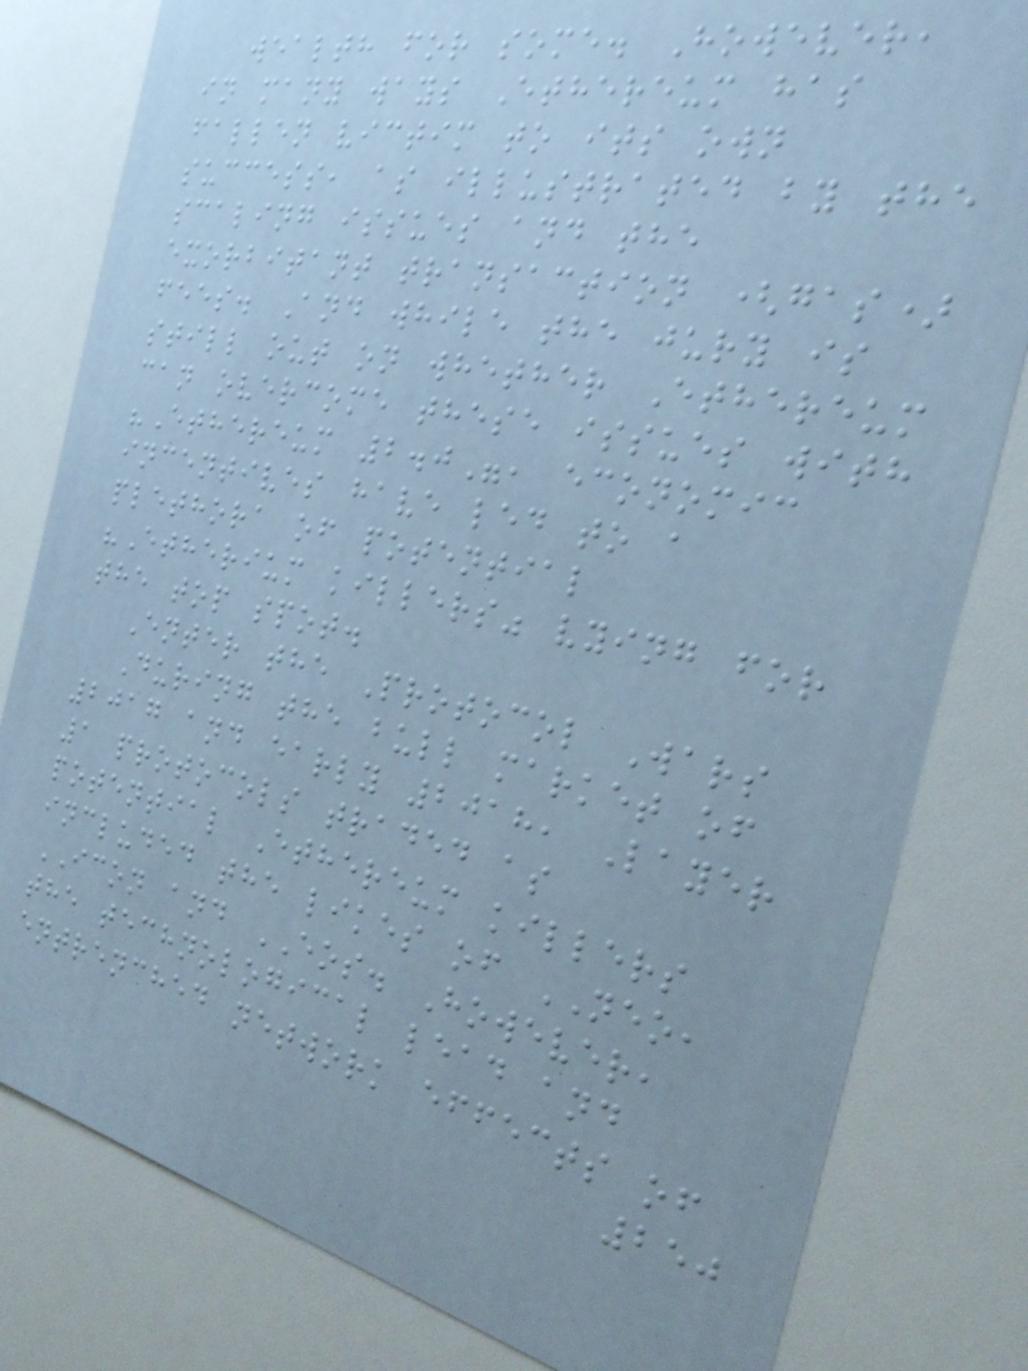wealth for some. However,
in many ways Ethereum has
fallen victim to its own
success, as illustrated by the
scaling issues and the
exorbitant transaction (gas)
fees. And while the jury is
still out on whether Ethereum
can overcome these issues with
"Ethereum 2.0", economic
incentives have led to a
plethora of potential
"Etherium killers" vying for
the top spot.
Enter the Protocol Wars
During the bull market of
2017 and early 2018, Layer
1 protocols traded as
potential Ethereum killers
included the likes of NEO,
ICON and EOS. However,
the technological lead and
entrenched network effects of
250
